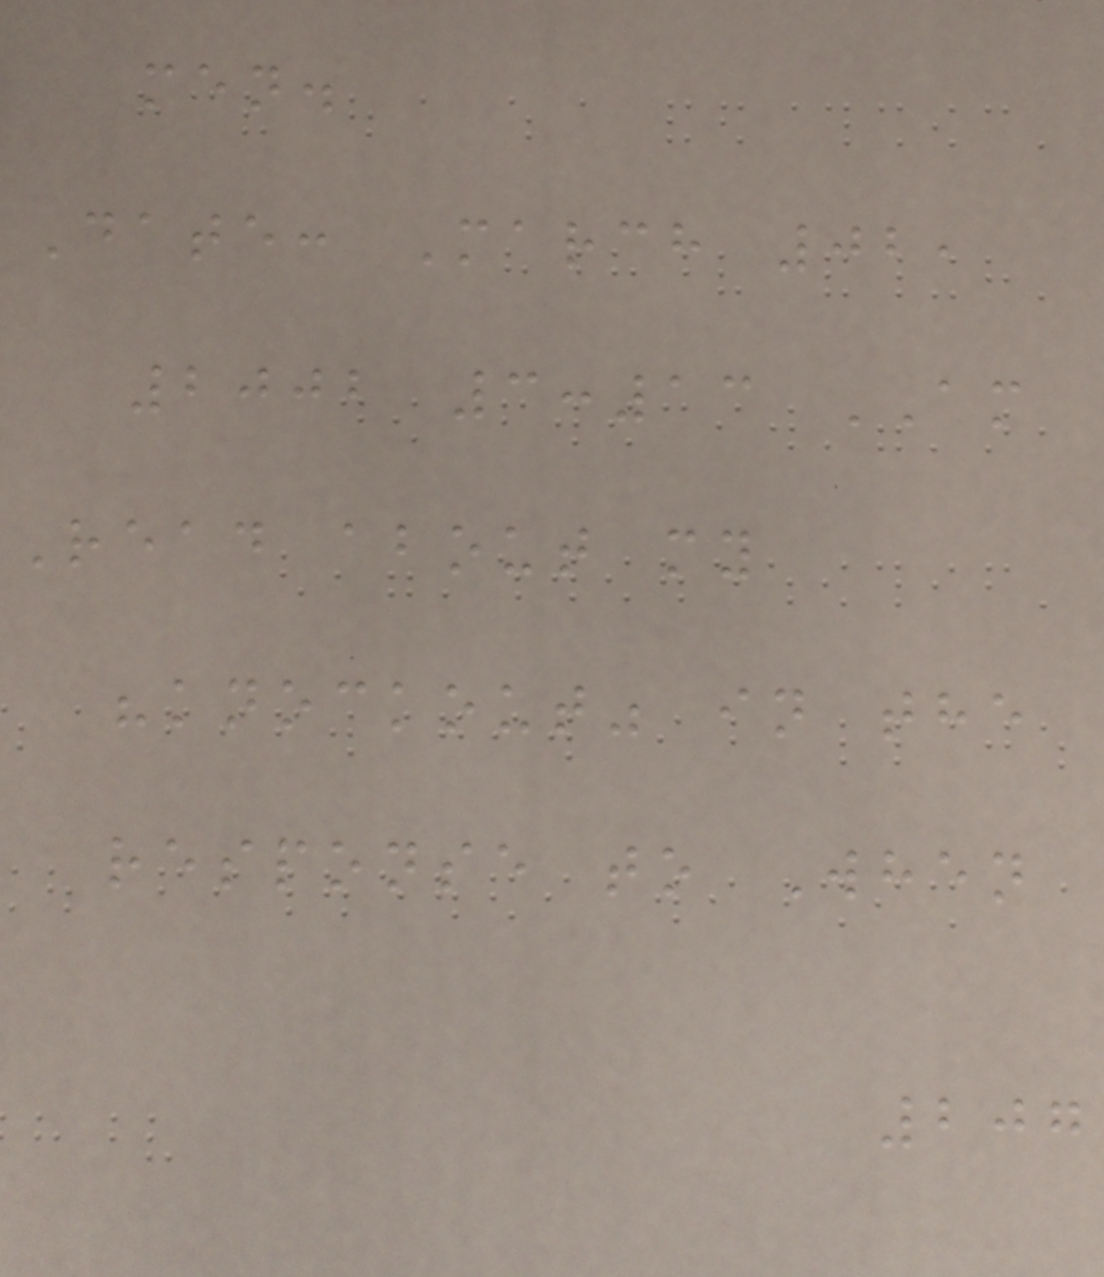men.
Date: March 02,
2002 3:13 AM
Read about my
"knockout" in the
response to When
207
